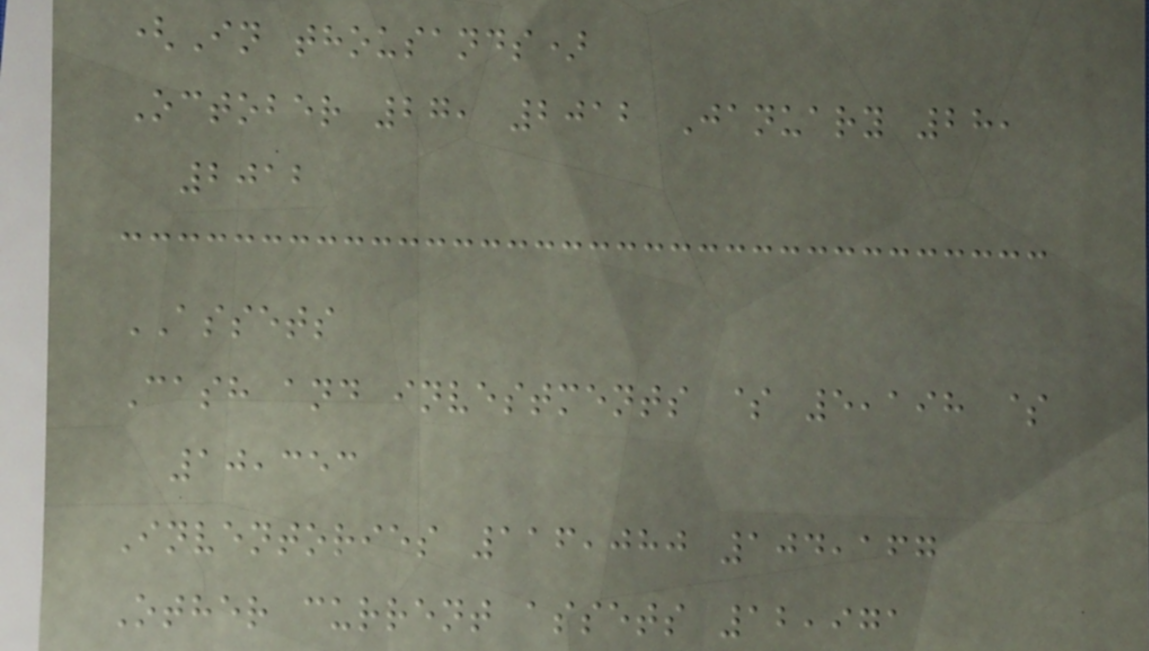(In thousands)
October 27, 2012 January 28,
2012
ASSETS
Cash and investments $ 5,198 $
10,353
Inventories 116,080 104,167
Other current assets 12,971
